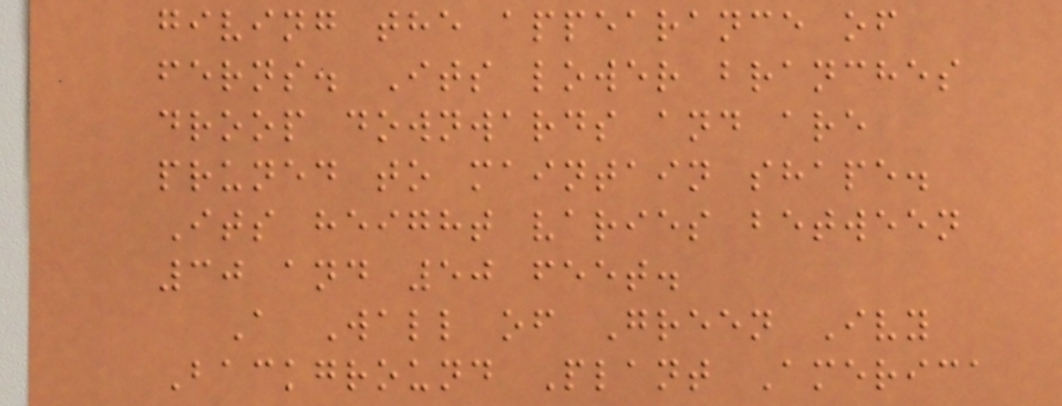giving the appearance of
ferns. Its lower branches
droop downwards and are
pruned to maintain shape.
Its height varies between
30 and 50 feet.
A Wall of Green Ivy
Background Plant America
